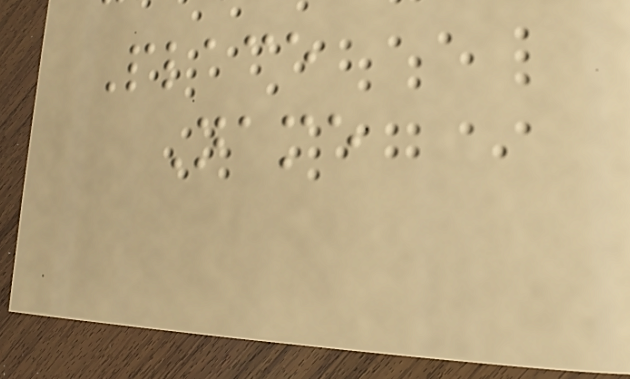Place
Name
